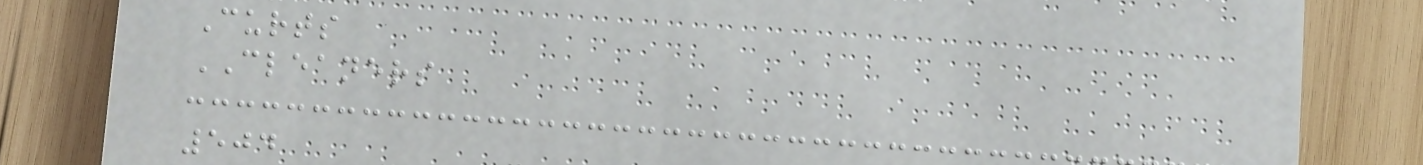Curts
CLEANERS
504
